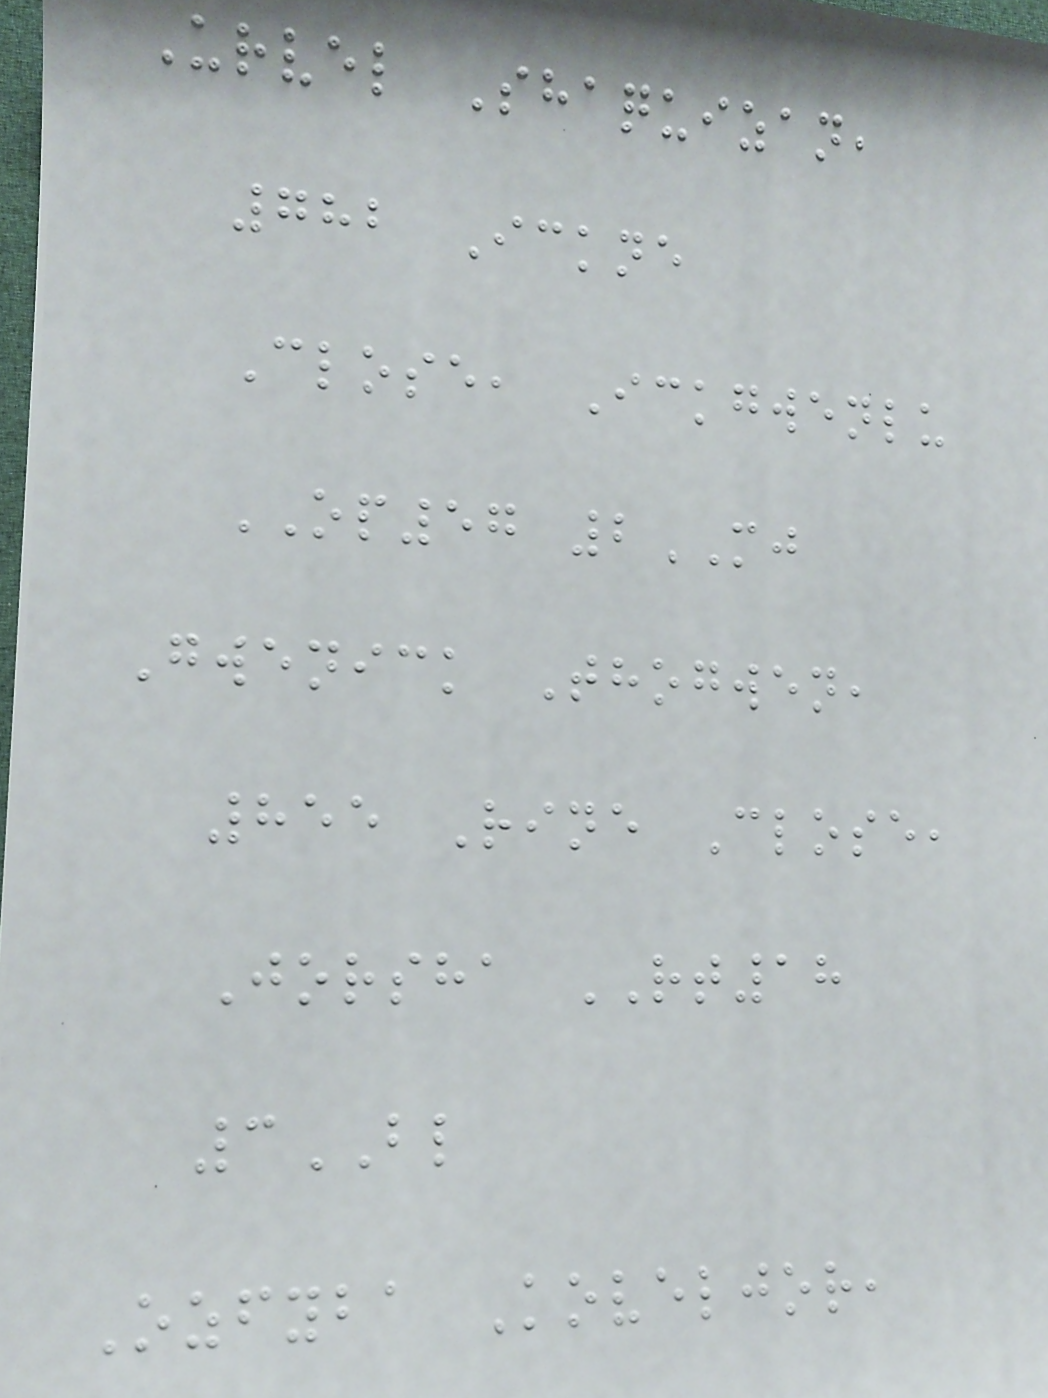Urvel Shaquizan,
782 Ickne
Close, Ickgwenlu
OP57 2MJ
Gwenick Thogwen,
855 Rine Close,
Jorsha RT18
3BL
Ozfyba Koveljor,
